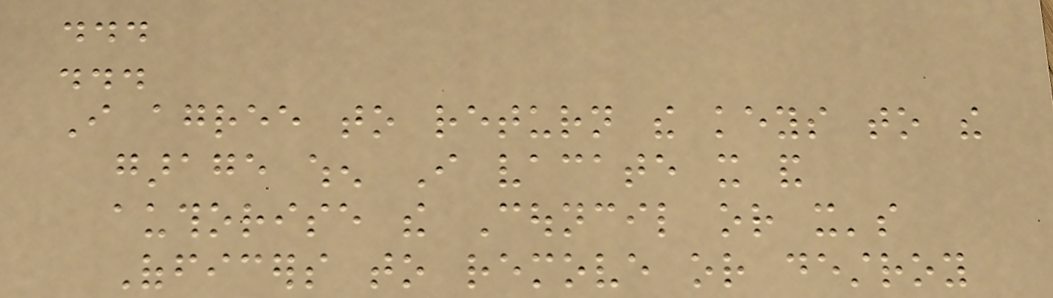...
...
I agree to return the keys to the
garage when I vacate it and
authorise the Council or it's
Officers to remove or destroy
